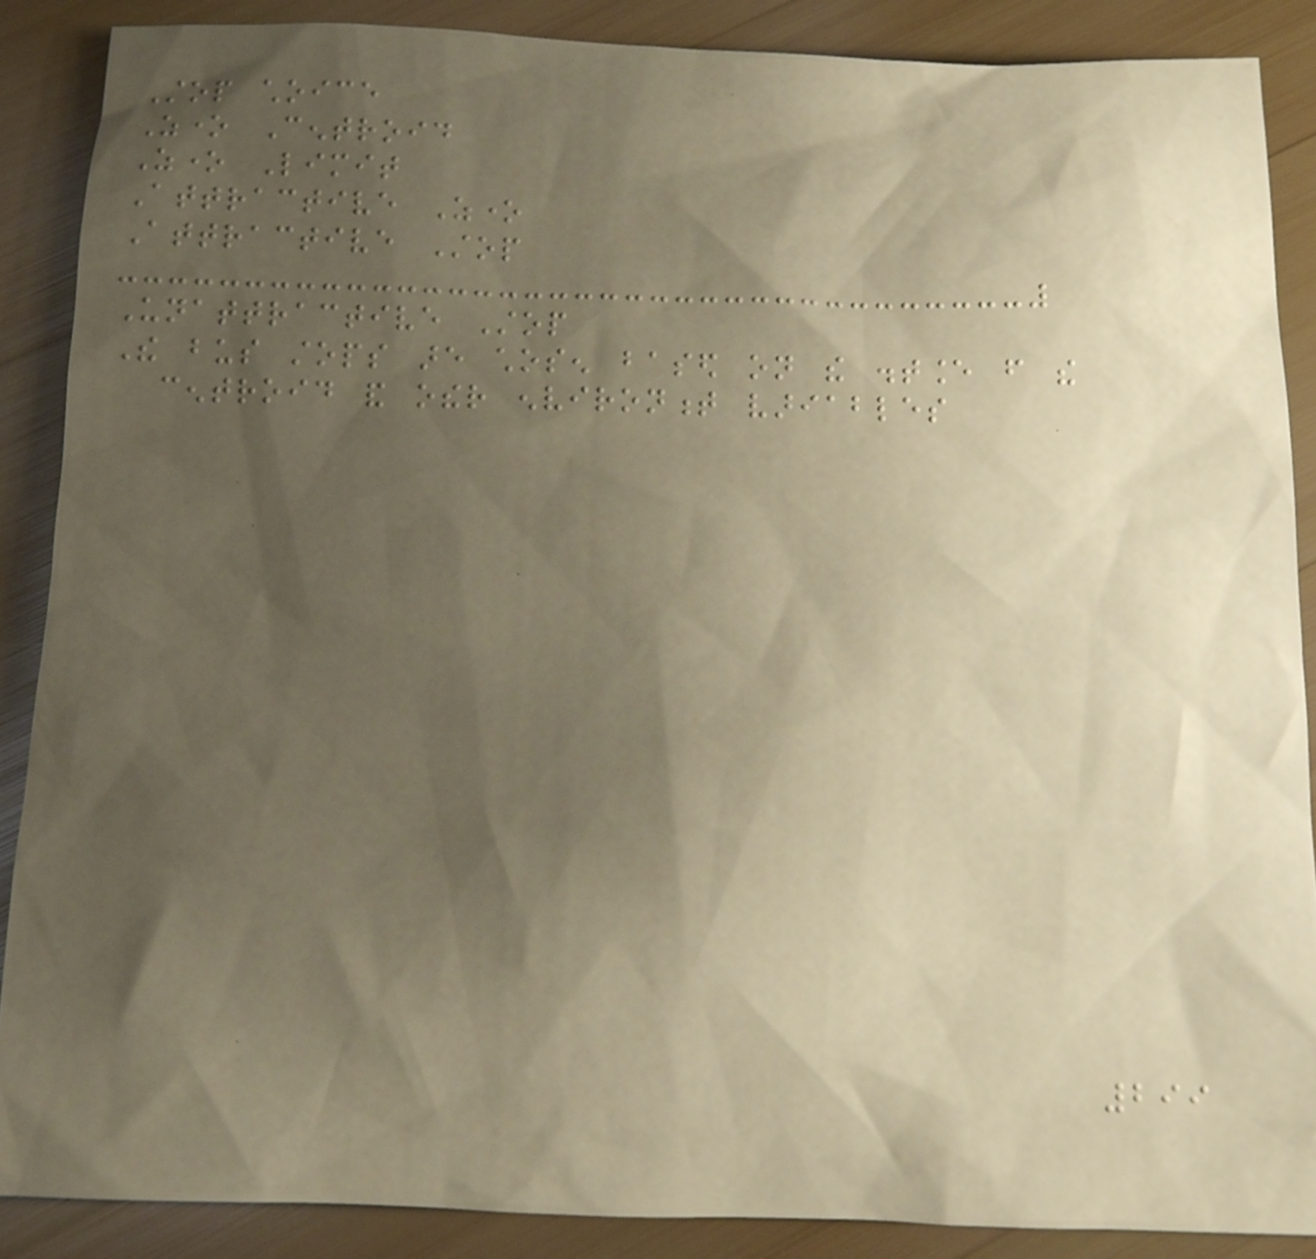Stop choice
Zone Centroid
Zone Limit
Attractive Zone
Attractive Stop
Unattractive Stop
The bus stops are chosen based on the distance from the
centroid and other environment variables
299
